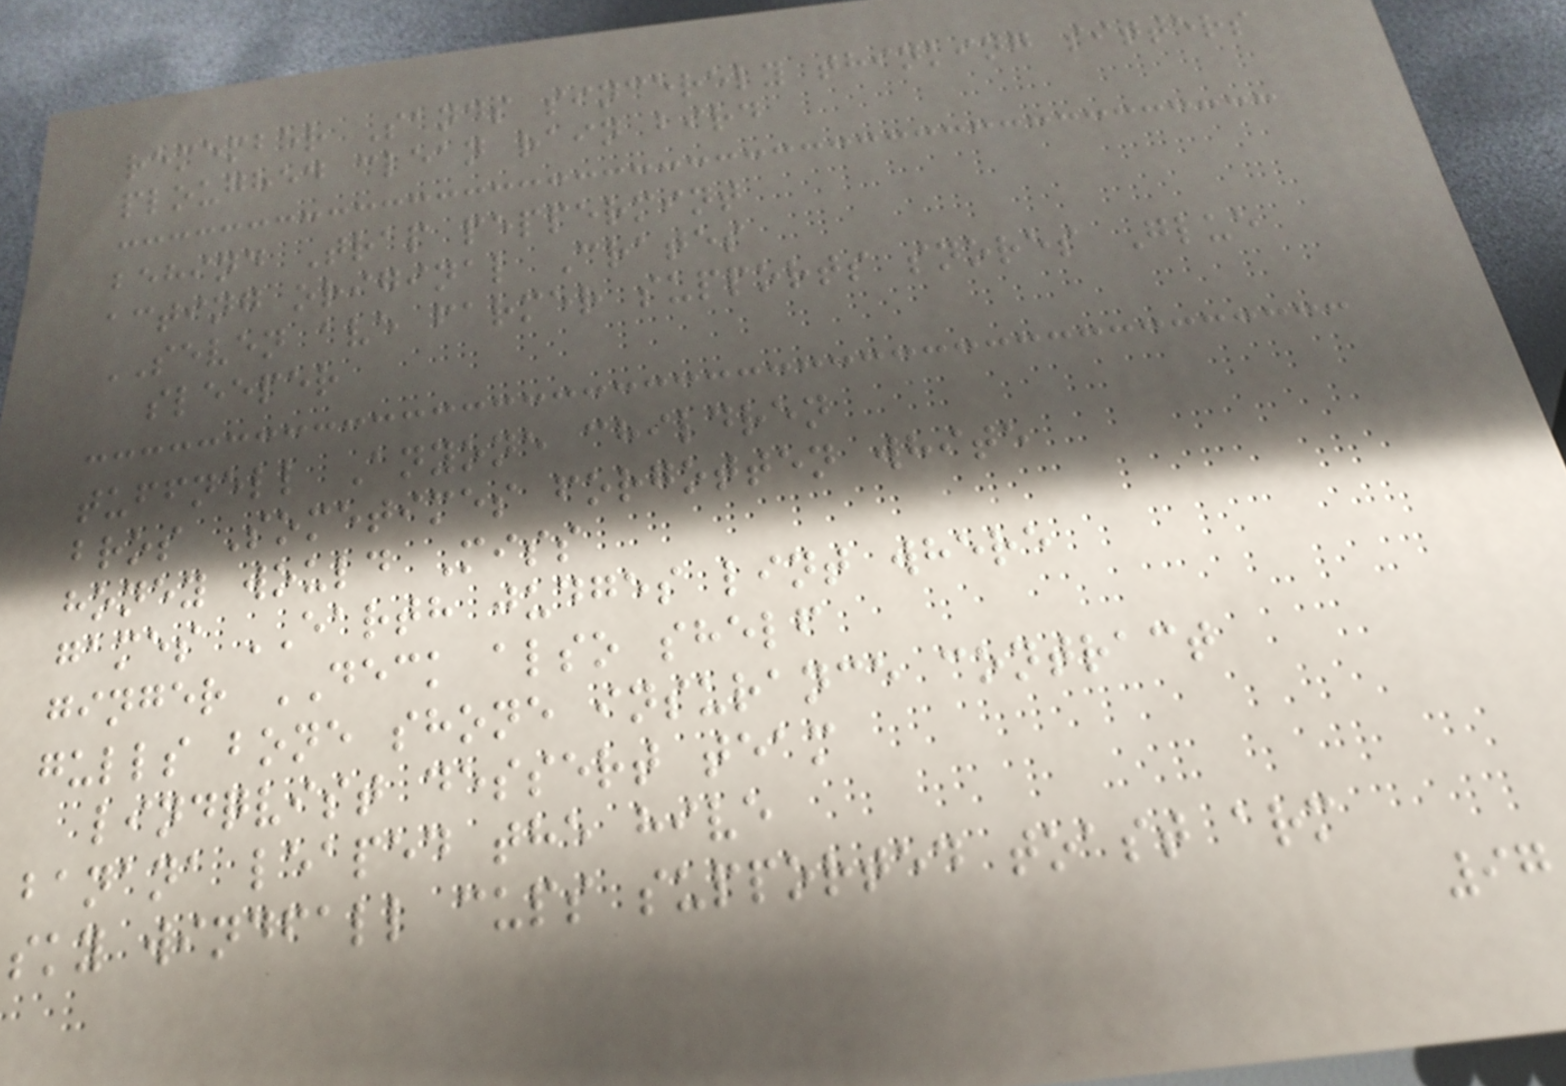remember Sands sincerely thinking sitters
ploughed clean rain bird
behind Trap peppermint
acting original Crates
SEVEN ave farmer supports snores Glue
sleeper
tuffnell Anyone children
bros Sometimes forgotten white
honey would Miss
games EARTH judges lint where
ginger DECK also shelf
gulls bone shone insurance contract
lindqvist dessert team
banana leaped the hive
sky windfall cups supported toast arm
97
